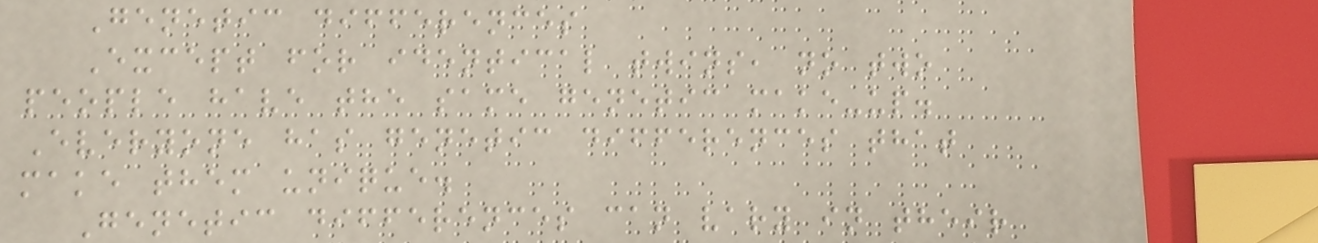Genetic differences
Except for identical twins, no two
people have the same genetic make-up.
Everyone has genetic differences that
make them unique.
Genetic differences can vary in their
